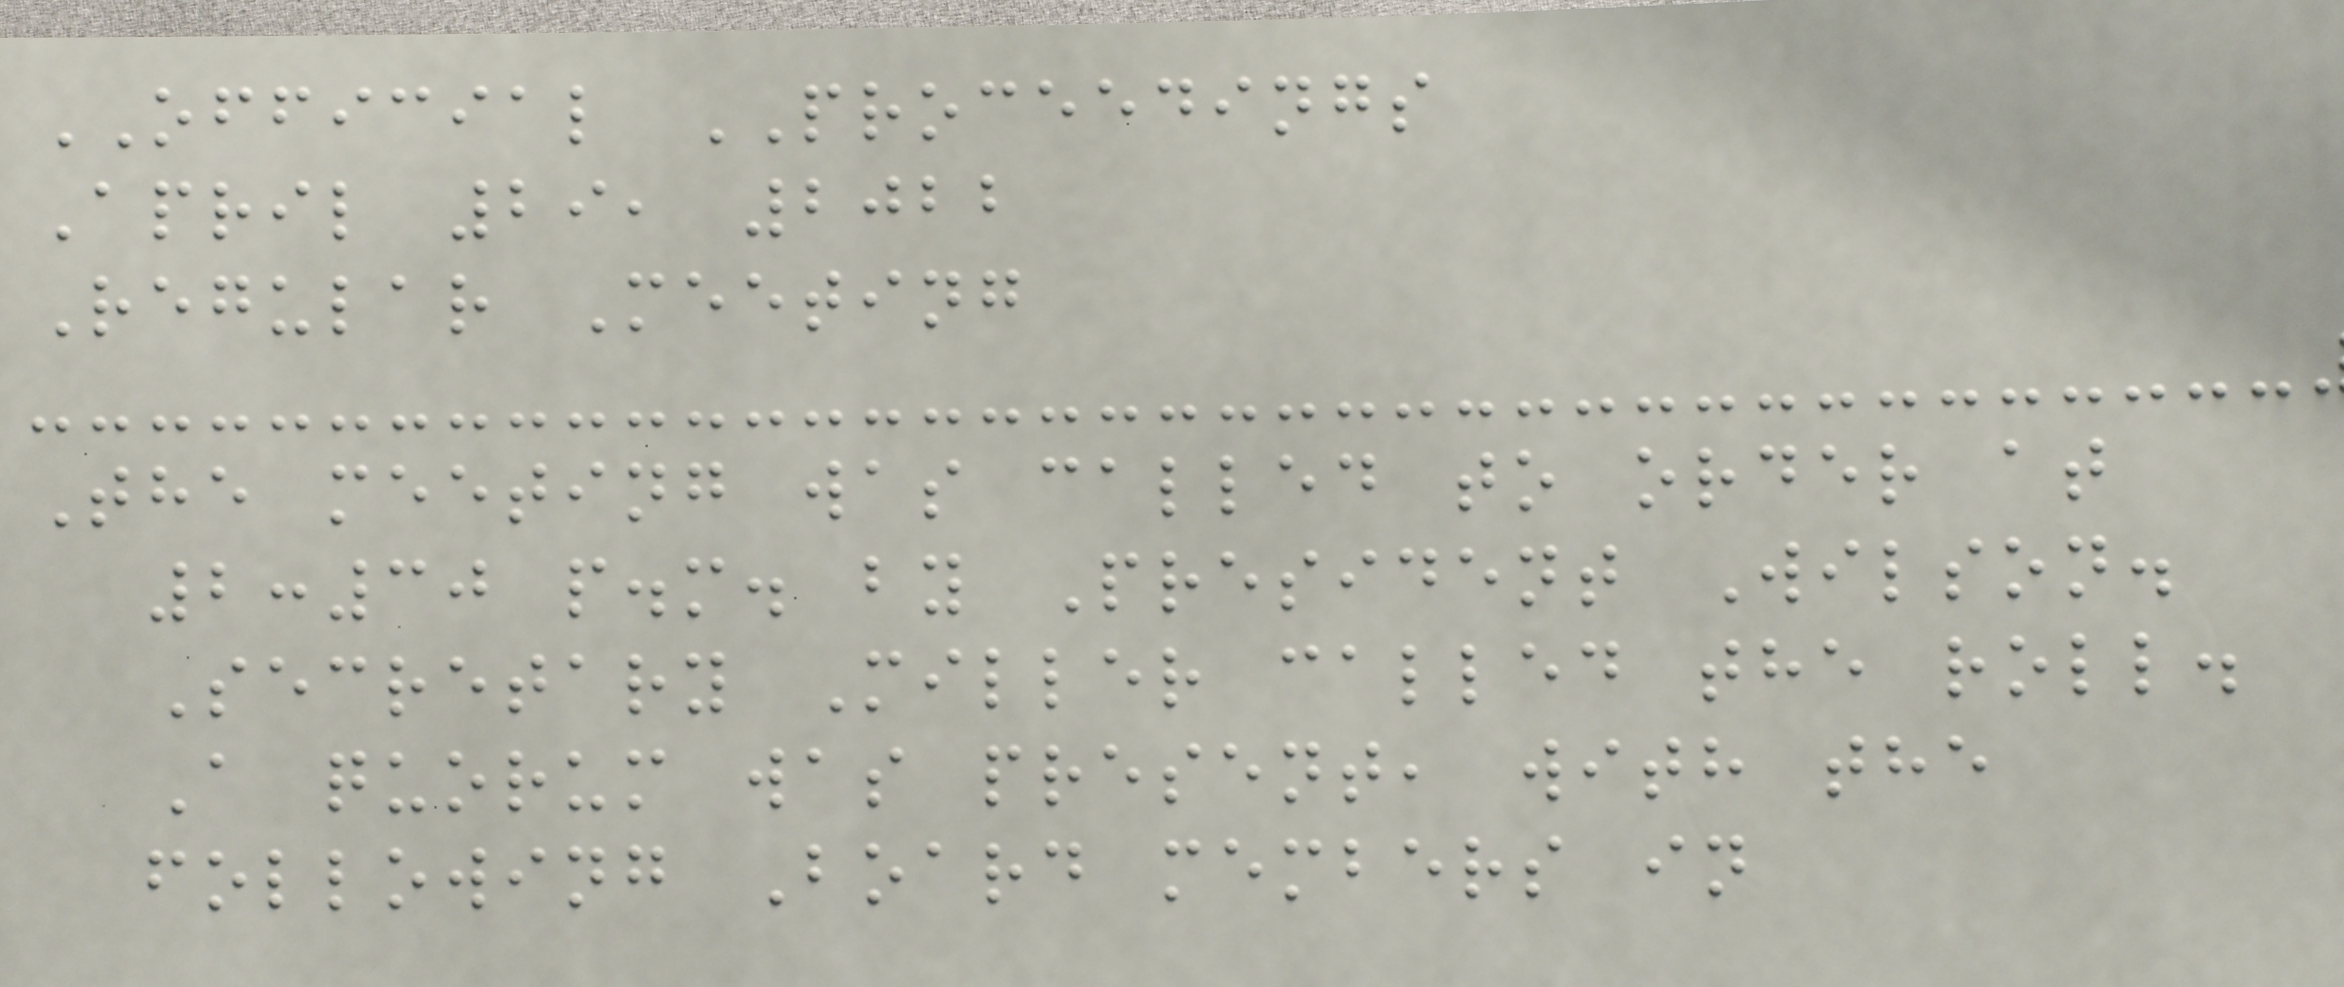OFFICIAL PROCEEDINGS
April 29, 2022
Regular Meeting
The meeting was called to order at
2:30 p.m. by President Wilson.
Secretary Miller called the roll.
A quorum was present, with the
following Board members in
